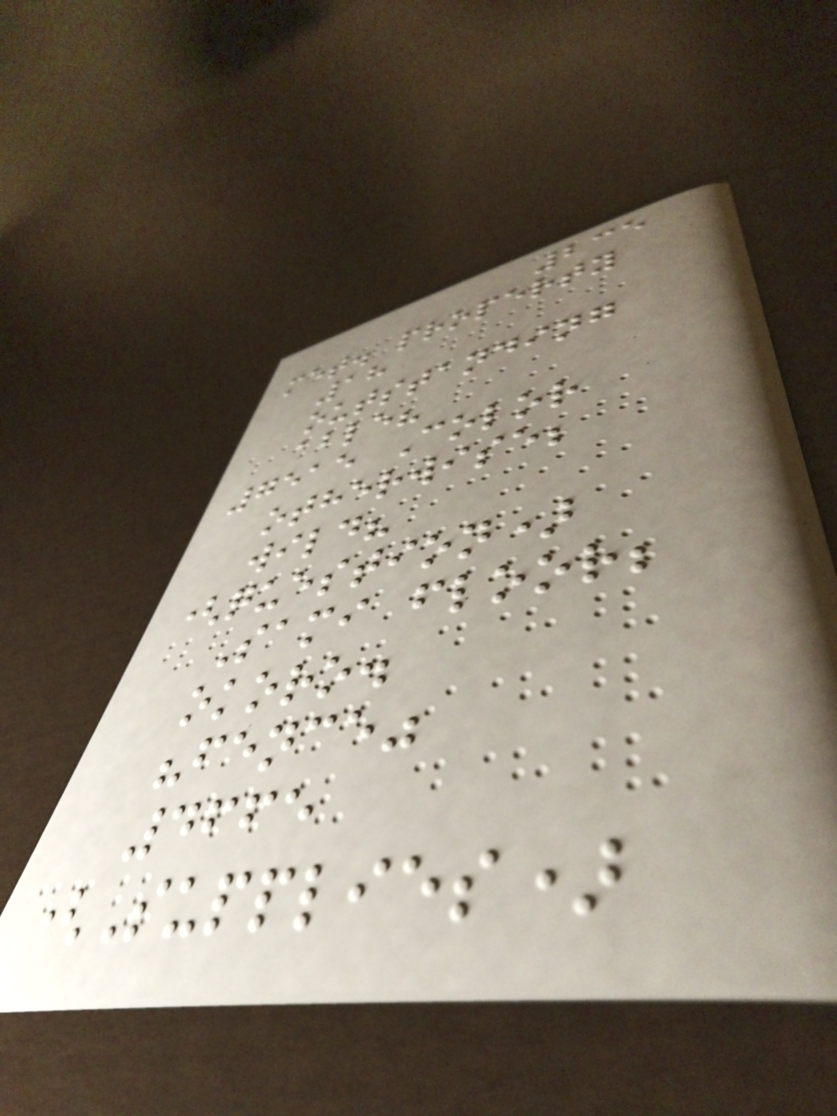235
met. property
18
outstanding
able?
7515 Color
otherwise;
wild?
(question)
Sami floor;
okoro.
"fence"
4665
(Supplies)
